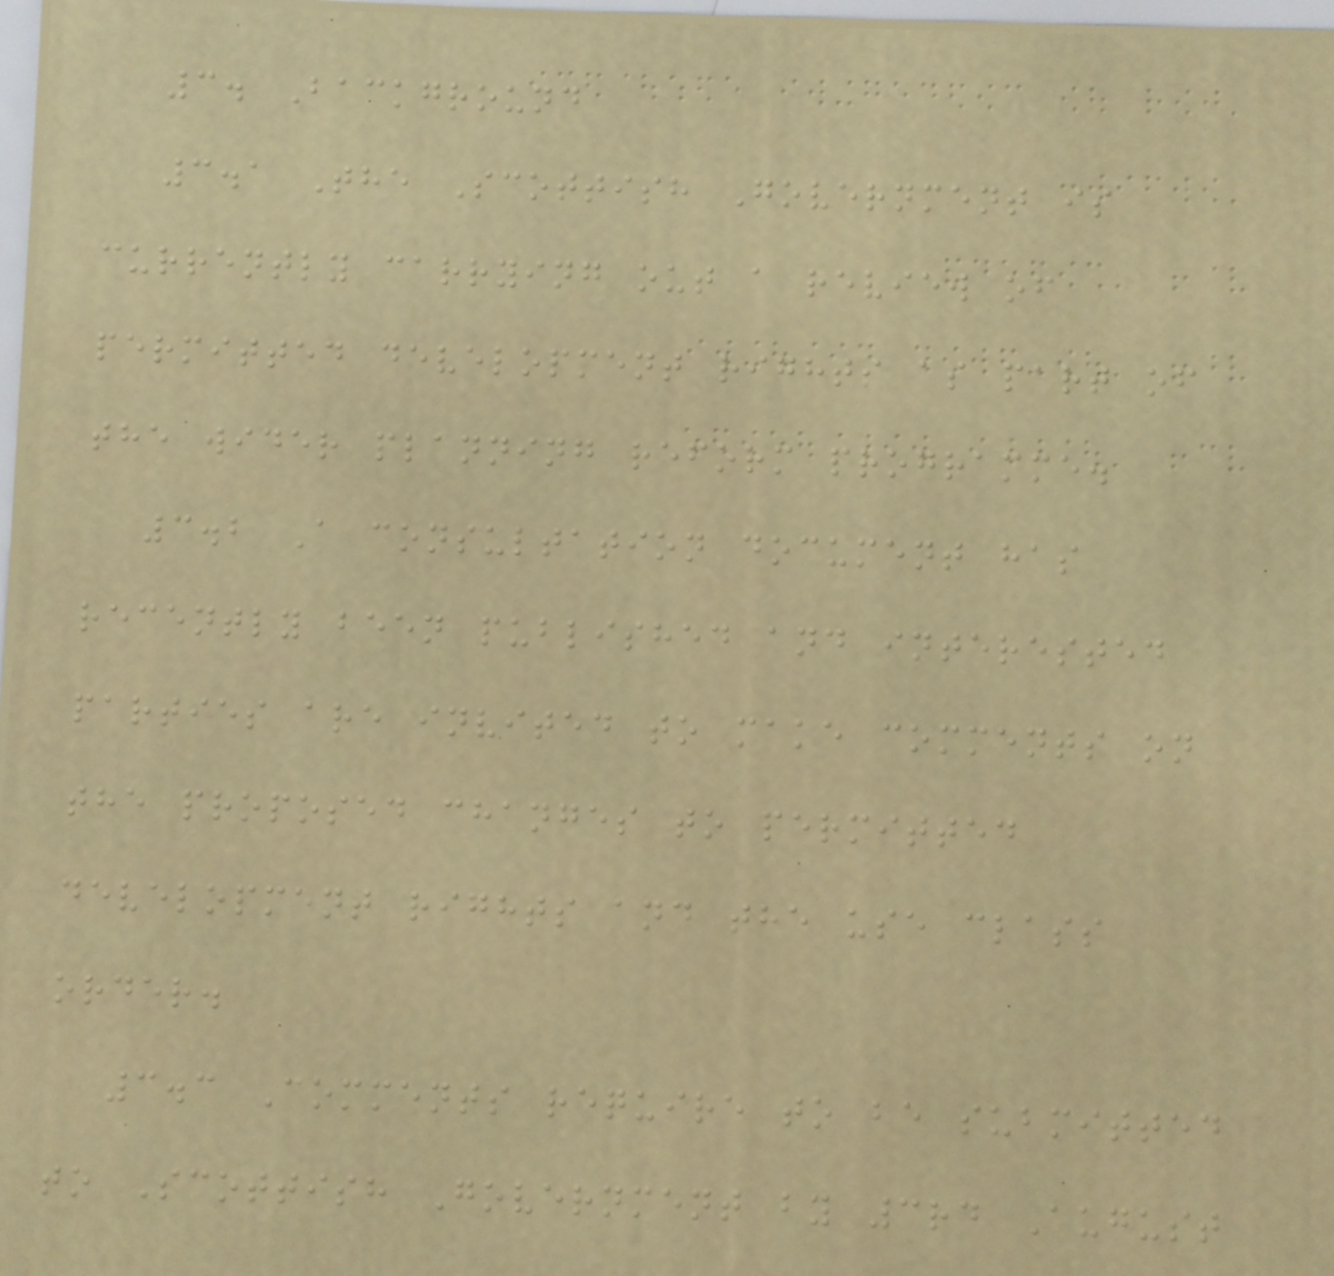3. Background
3.1 The Scottish Government is
currently carrying out a review of
permitted development rights as part of
the wider planning reform programme.
3.2 A consultation document has
recently been published and interested
parties are invited to make comments on
the proposed changes to permitted
development rights and the use class
order.
3.3 Comments require to be submitted
to Scottish Government by 3rd August
